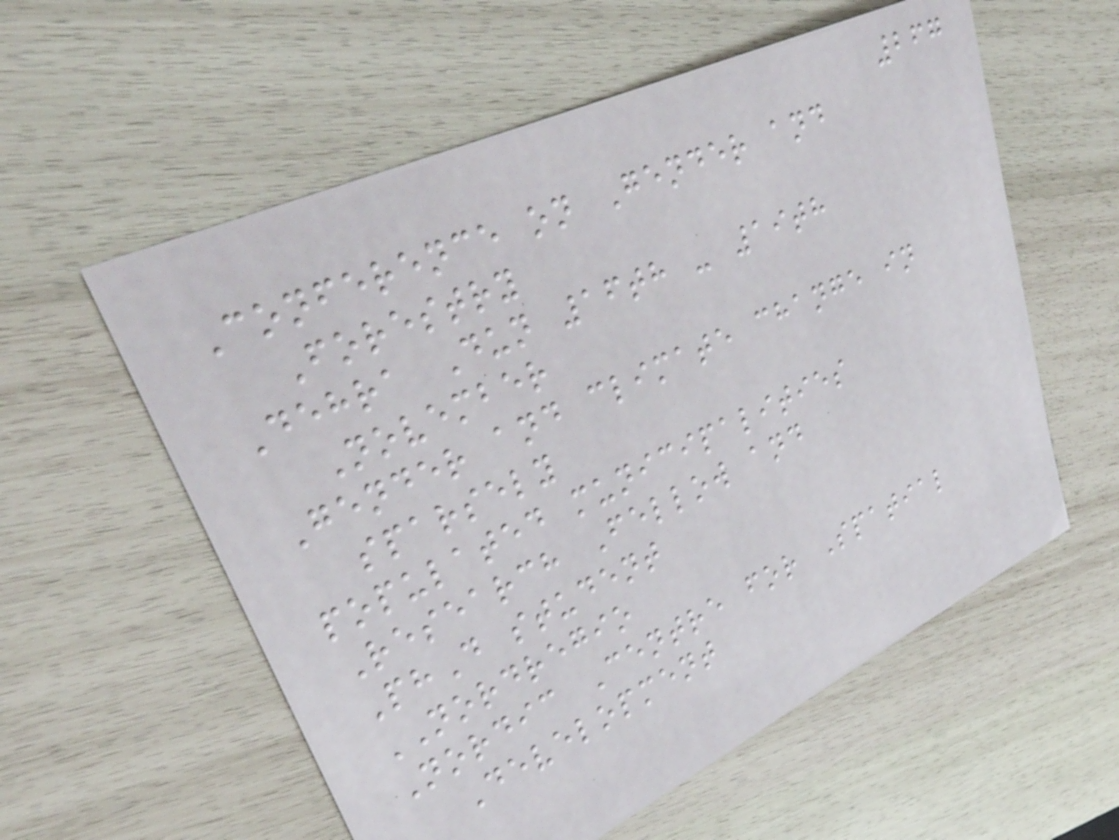267
Conference on Gender and
Forestry
Dehra Dun 16th - 19th
November
Gender and climate change in
sparsely
populated municipalities
Research Fellow and
PhD student
NORDREGIO
Nordic Centre for Spatial
Development
